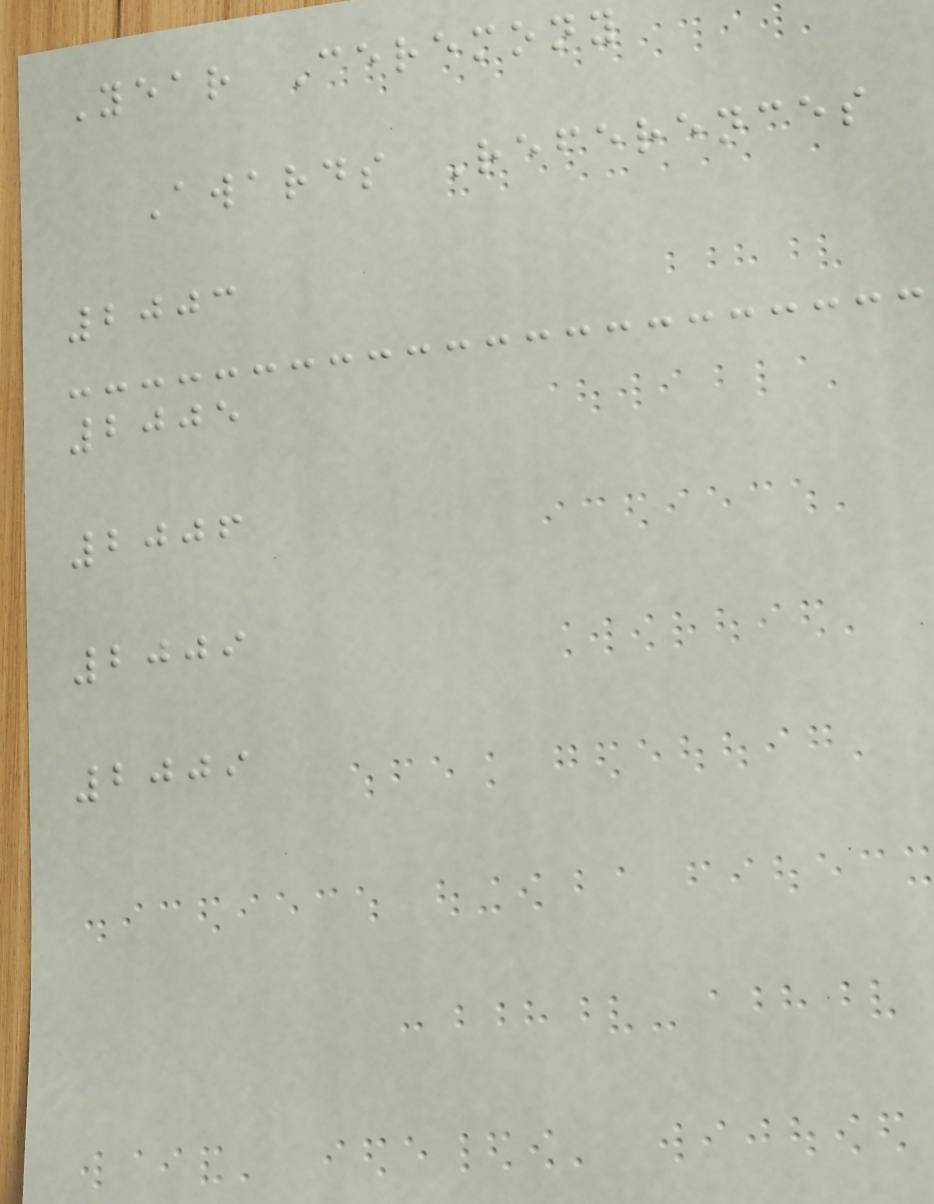Year Ceremony
Awards References
2003
2005
2006
2009
2009
